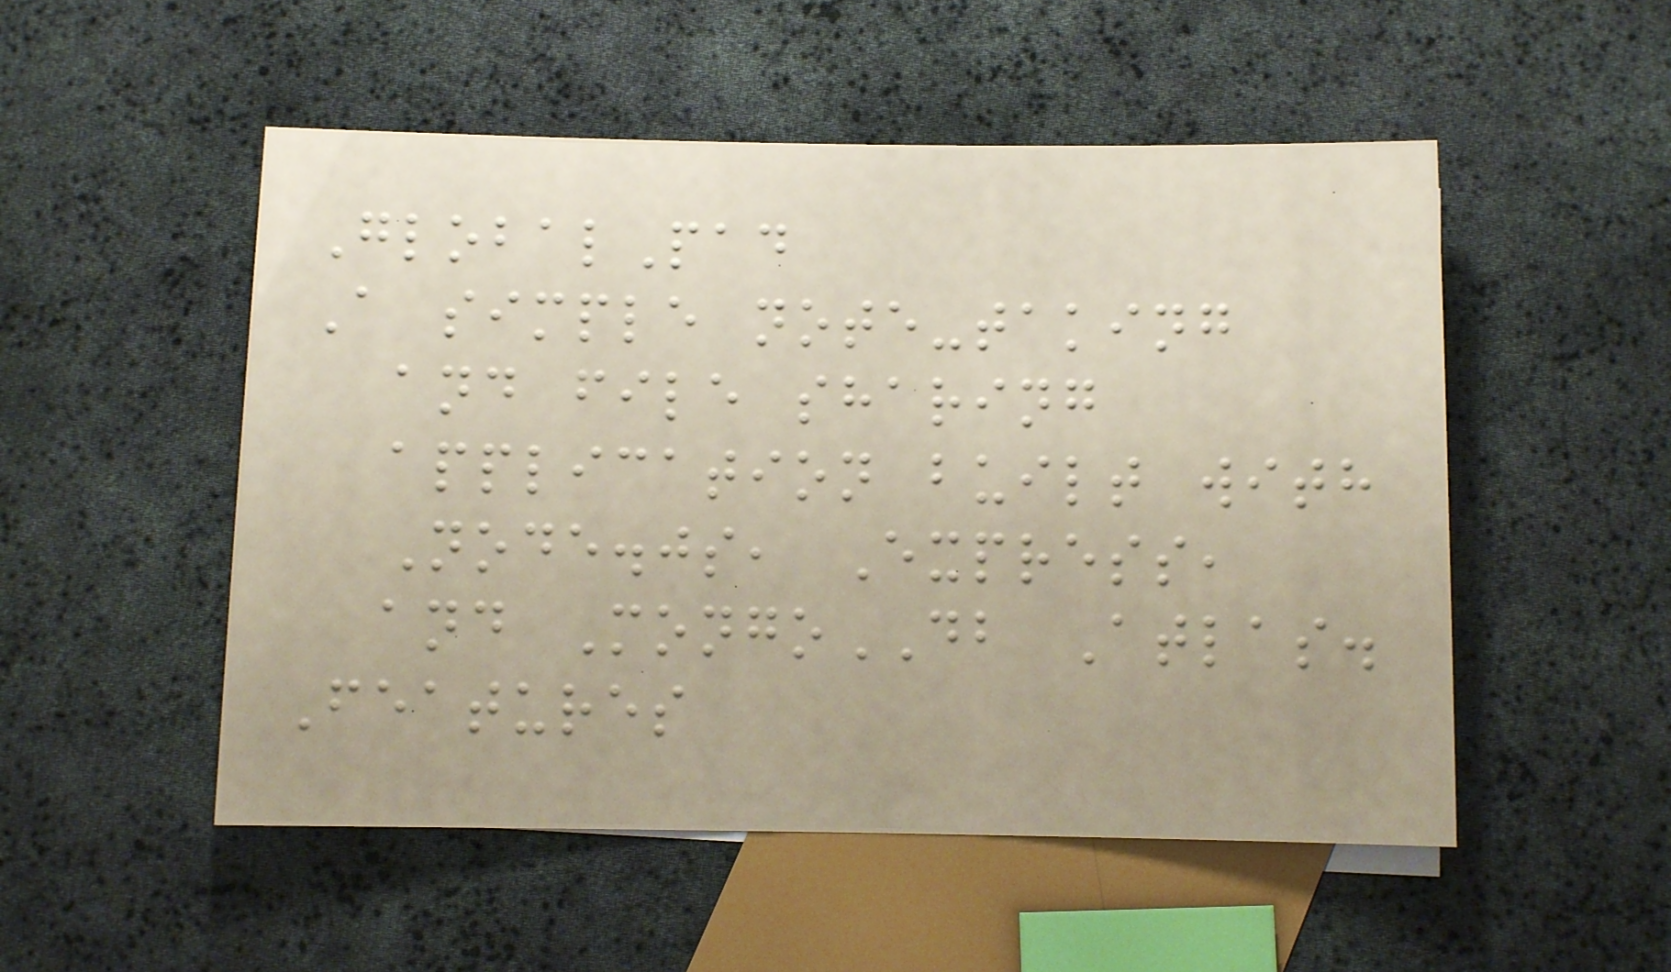GlobalPad
A simple note-taking
and file sharing
application built with
Node.js, Express,
and MongoDB Atlas.
Features
